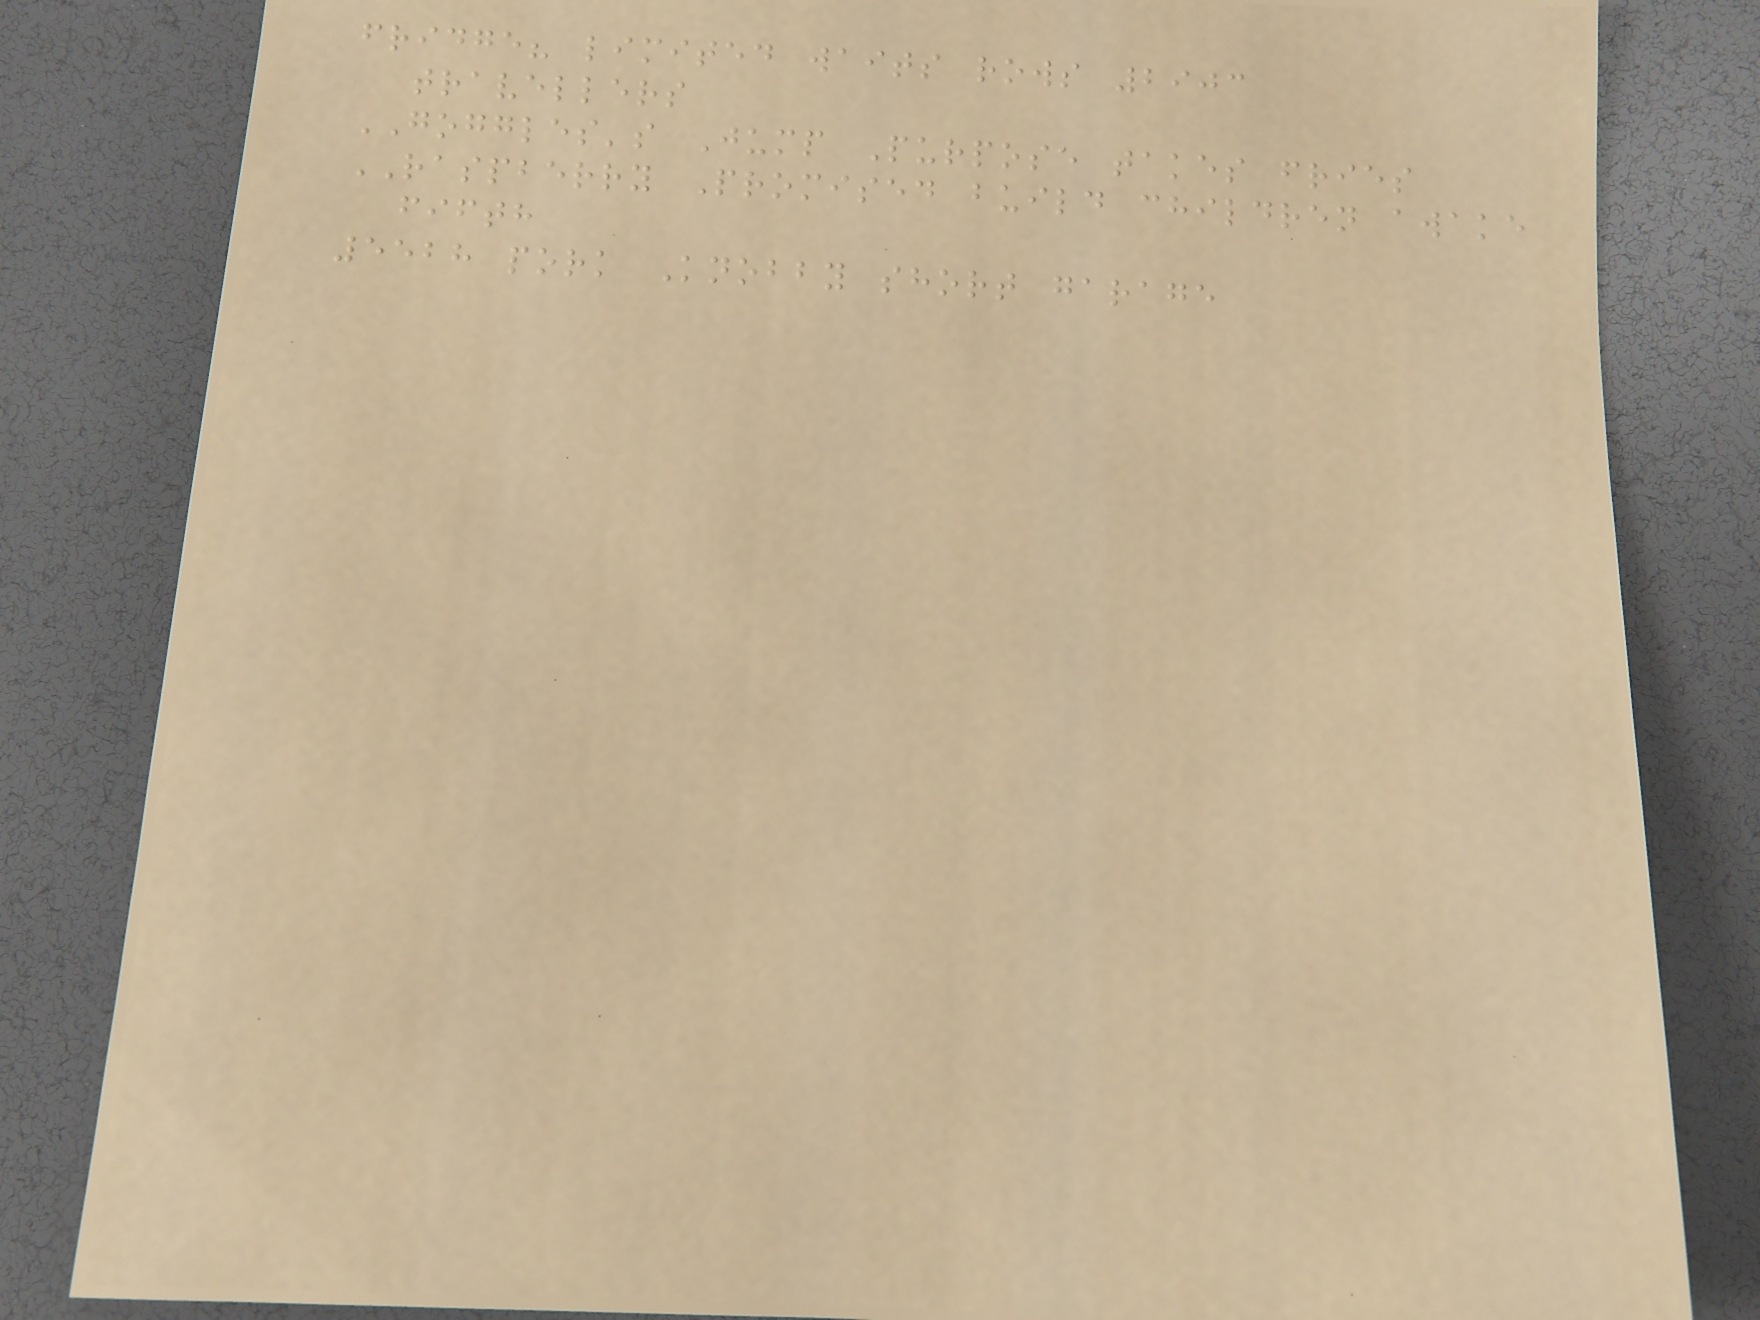fridge? limited waits rows 2903
travellers
GOGGLES's Jump Purpose takes fries
RASPBERRY Promised build children awake
fifth
5528 pork Knobby short garage
